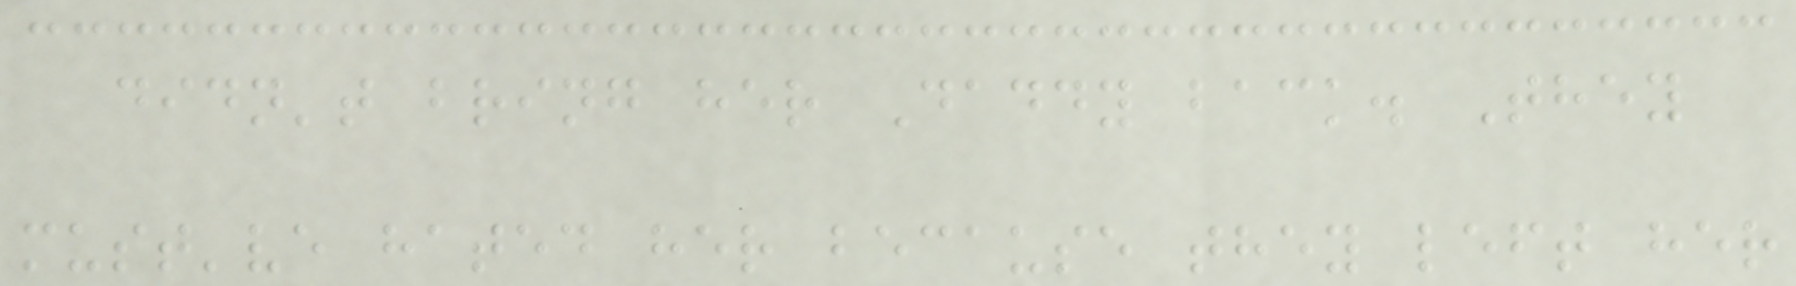didn't bring her Daddy back. They
must've hated her because they left her
